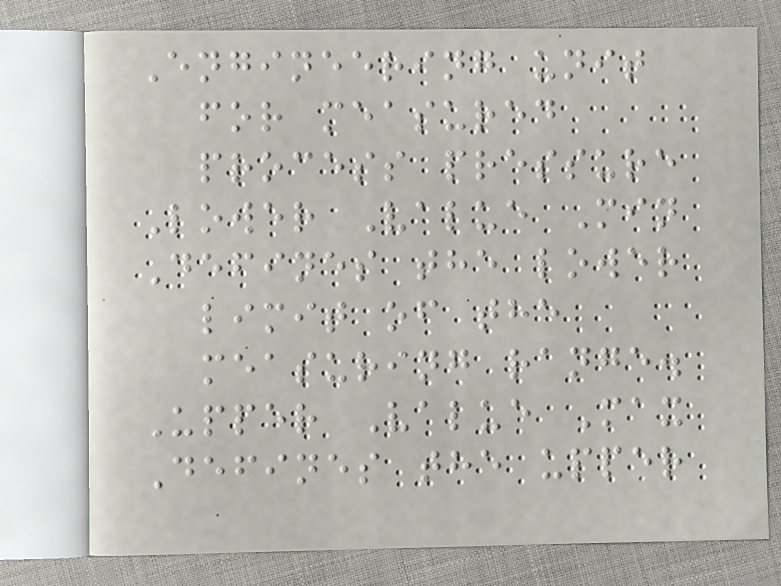Engineering unit
for measured
process pressure
Lower Value Min
Defines the lower
limit of the
measuring range.
Upper Value Max
Defines the upper
